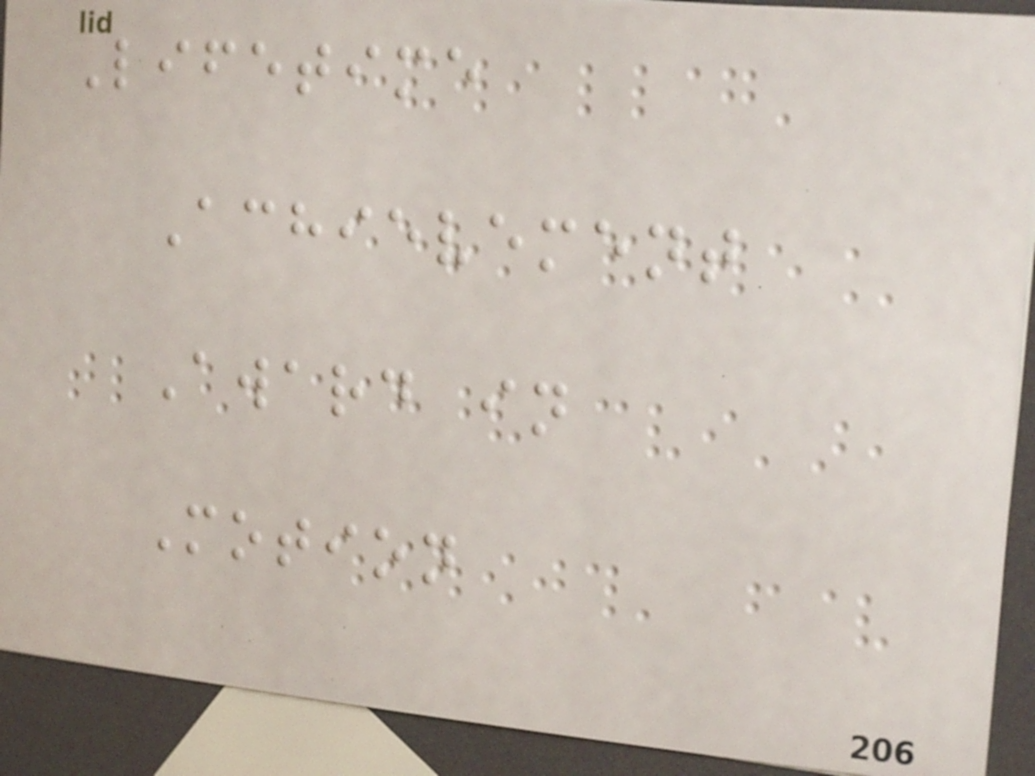Lifetime
Achievement
Award in
Motion
